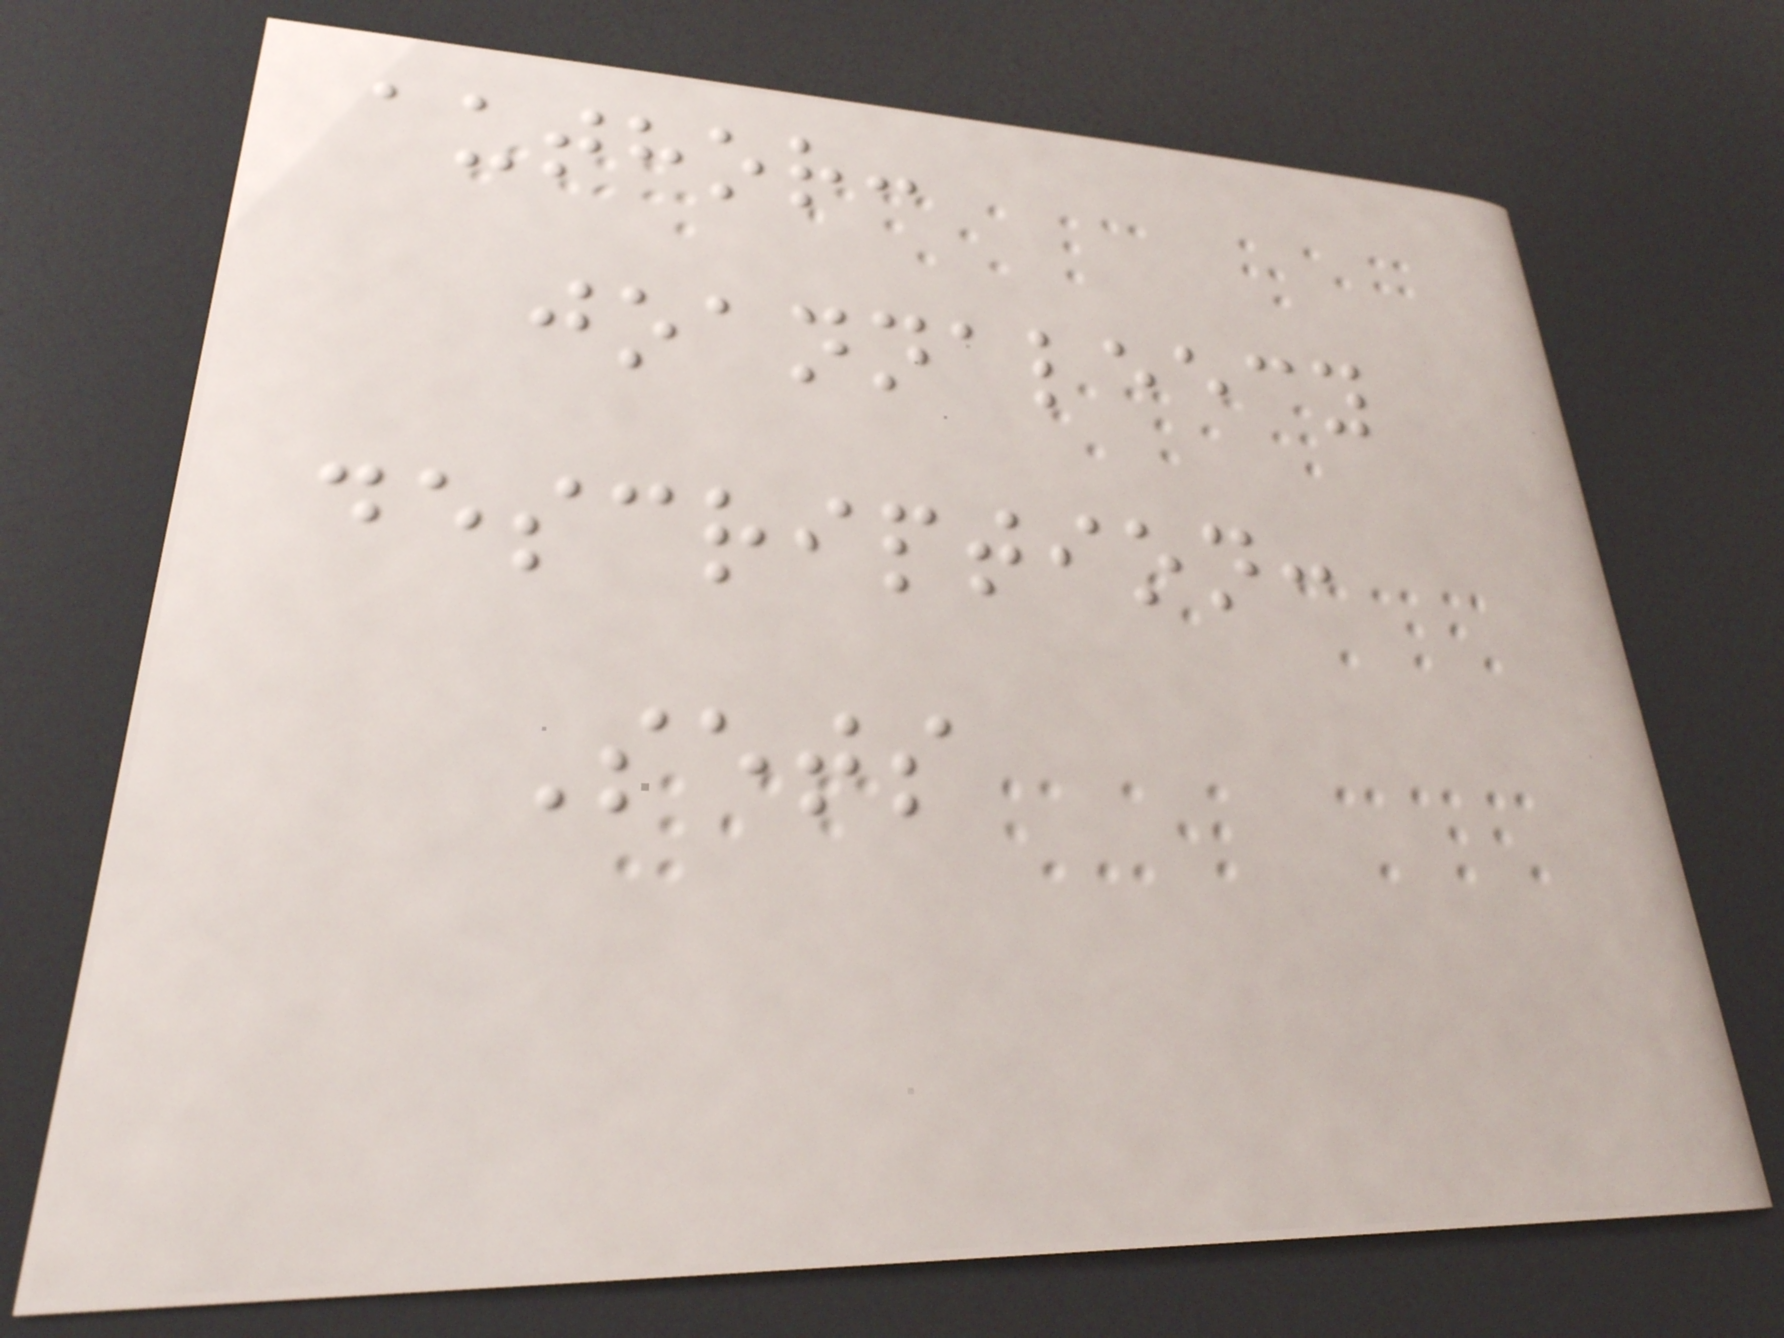author:
joannaleecy
description:
Sets
